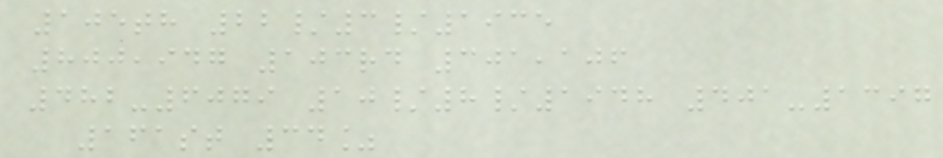105th 22/3/1935
800,947 103rd 301,106
482-6079 10/8/1948 401-1397
161st 34%
